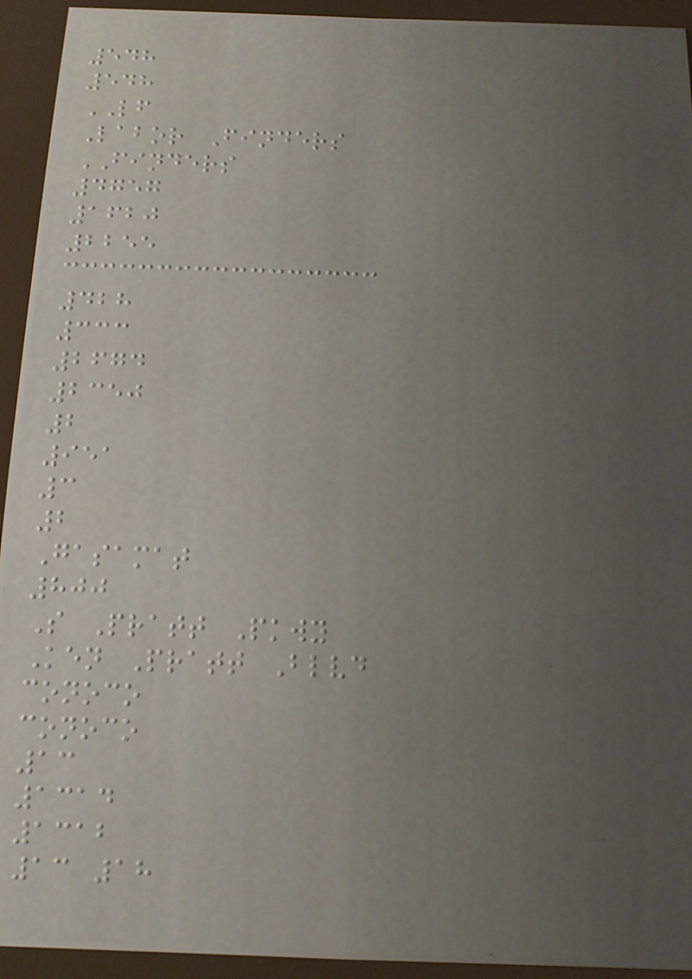548
548
LF
Labor Finders
FINDERS
4757
1620
2255
428
333
2674
2350
2
951
3
2
Gasamat
800
S Pratt Pkwy
Ken Pratt Blvd
conoco
conoco
13
1314
1312
13 18
